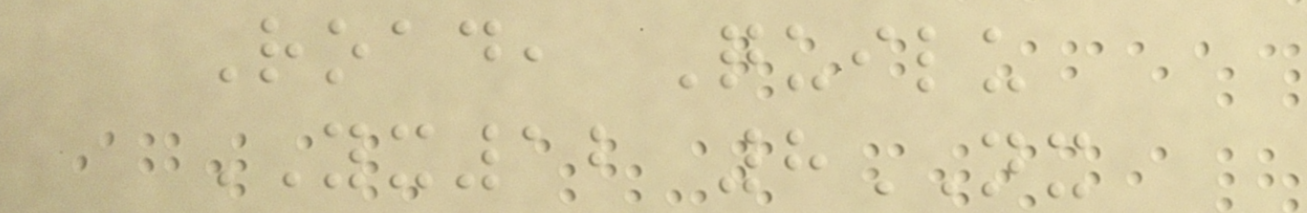Road, Quilu
YX12 8NX
